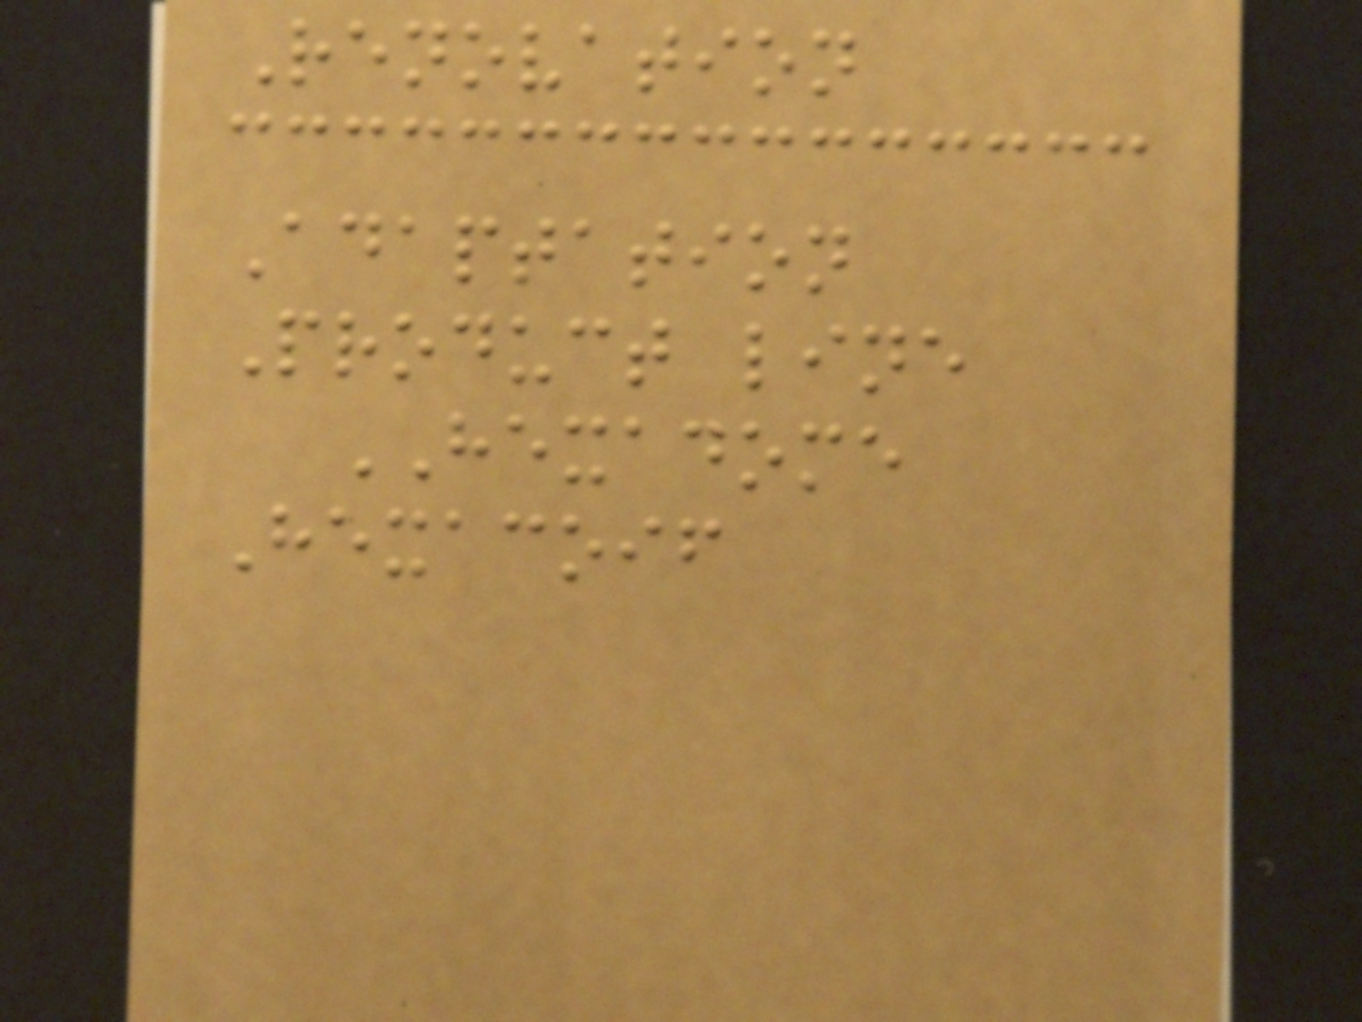Renovation
Adaptation
Product line
HEXADOME
Hexacoif
